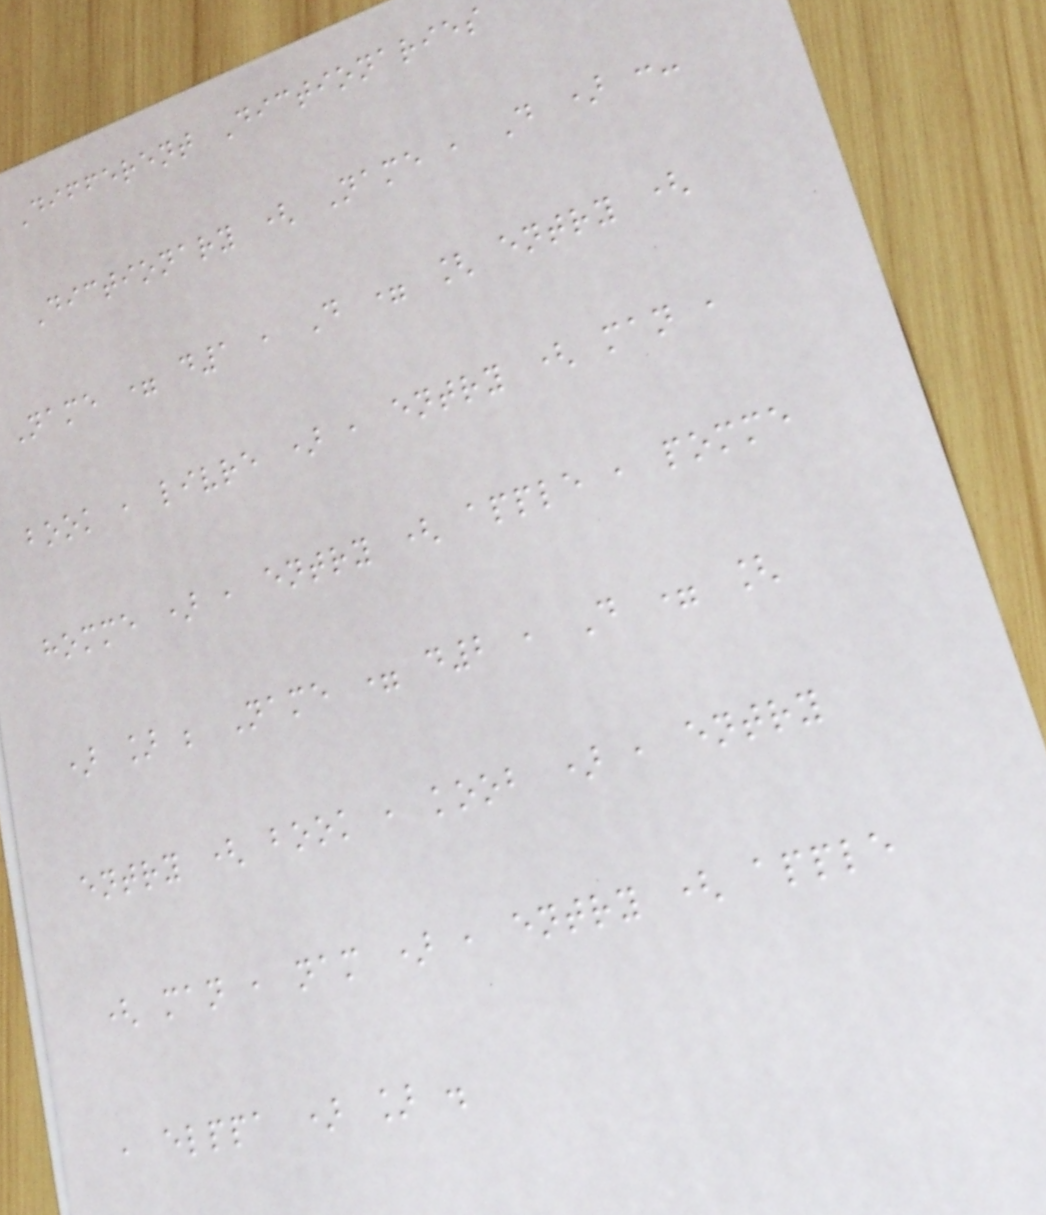Different Dictionaries
Dictionary ( Name , D ) :-
Name = d1 , D = [ entry (
book , livre ) , entry ( man ,
homme ) , entry ( apple , pomme
) ] ; Name = d2 , D = [
entry ( book , koob ) , entry
( man , nam ) , entry ( apple
, elppa ) ] .
